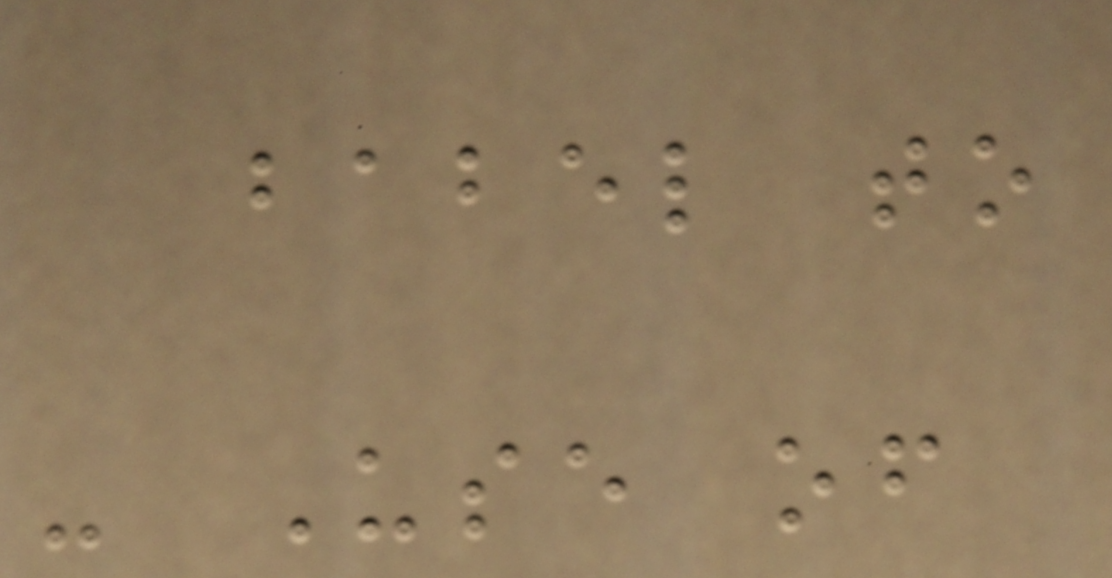babel to
- Use of
